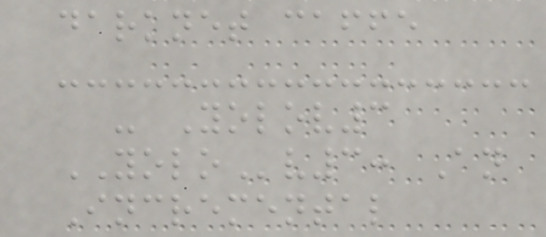darknet caffe
- Yolov3
YOLOv3: An
Incremental
